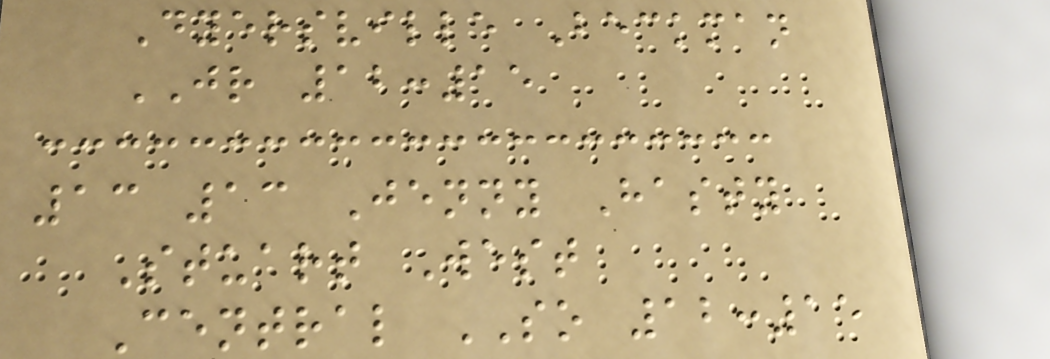Dyersville Beckman
JR 12:15
13 13 Jenny Hasty
Stuart West
Central SO 12:15
